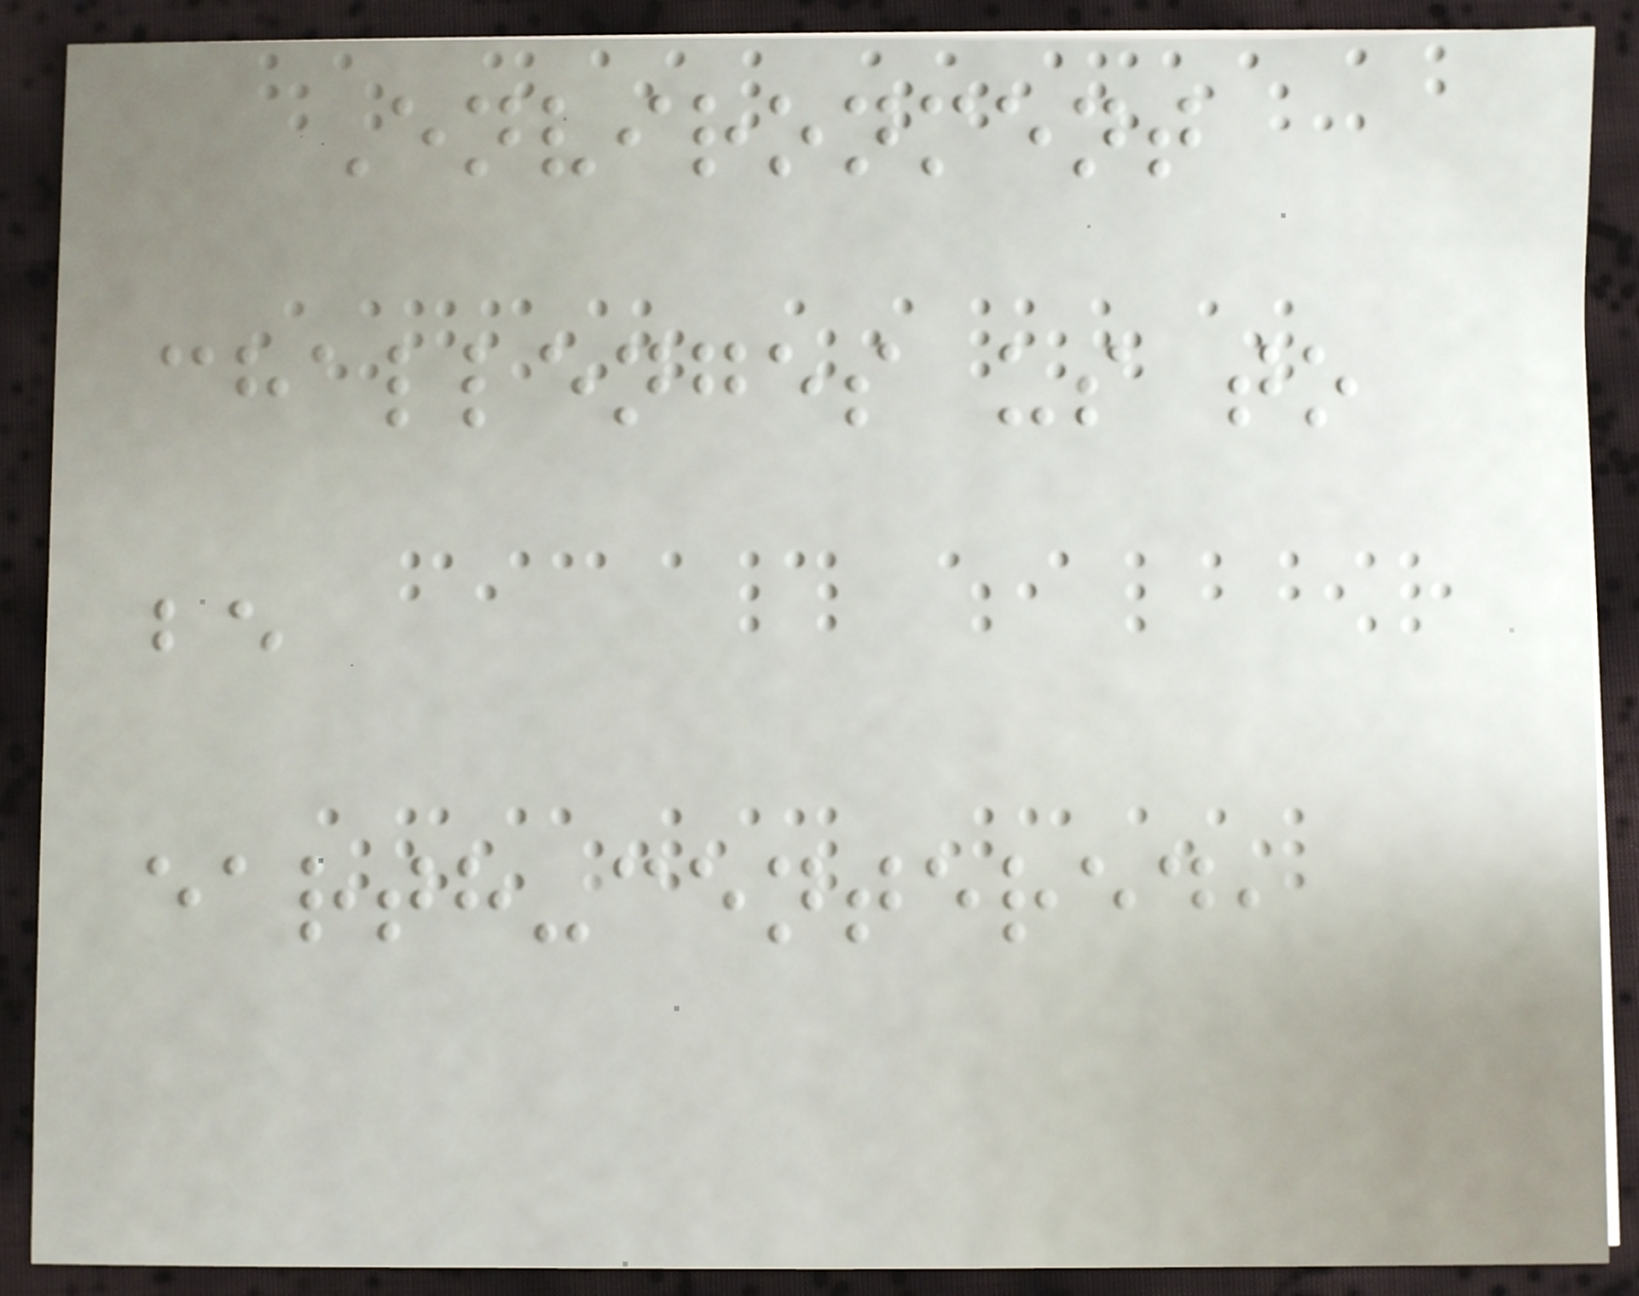Environment
challenges us to
be
earth-centered,
